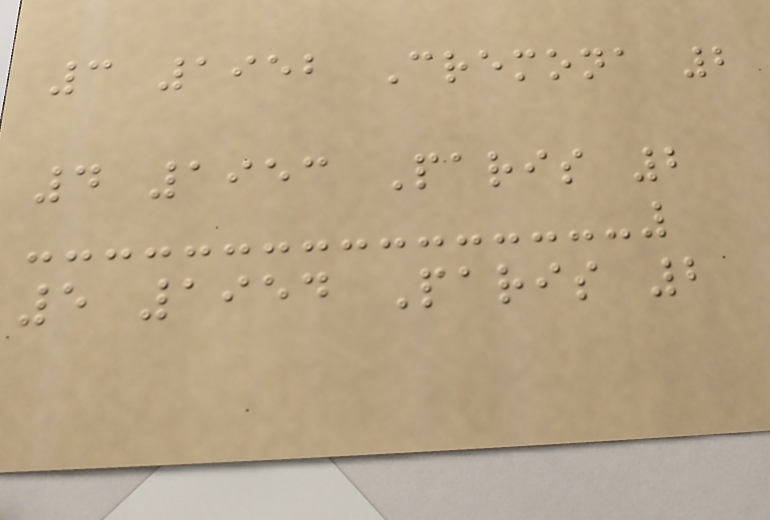3 1952 Cremona 2
4 1953 Paris 2
5 1954 Paris 2
